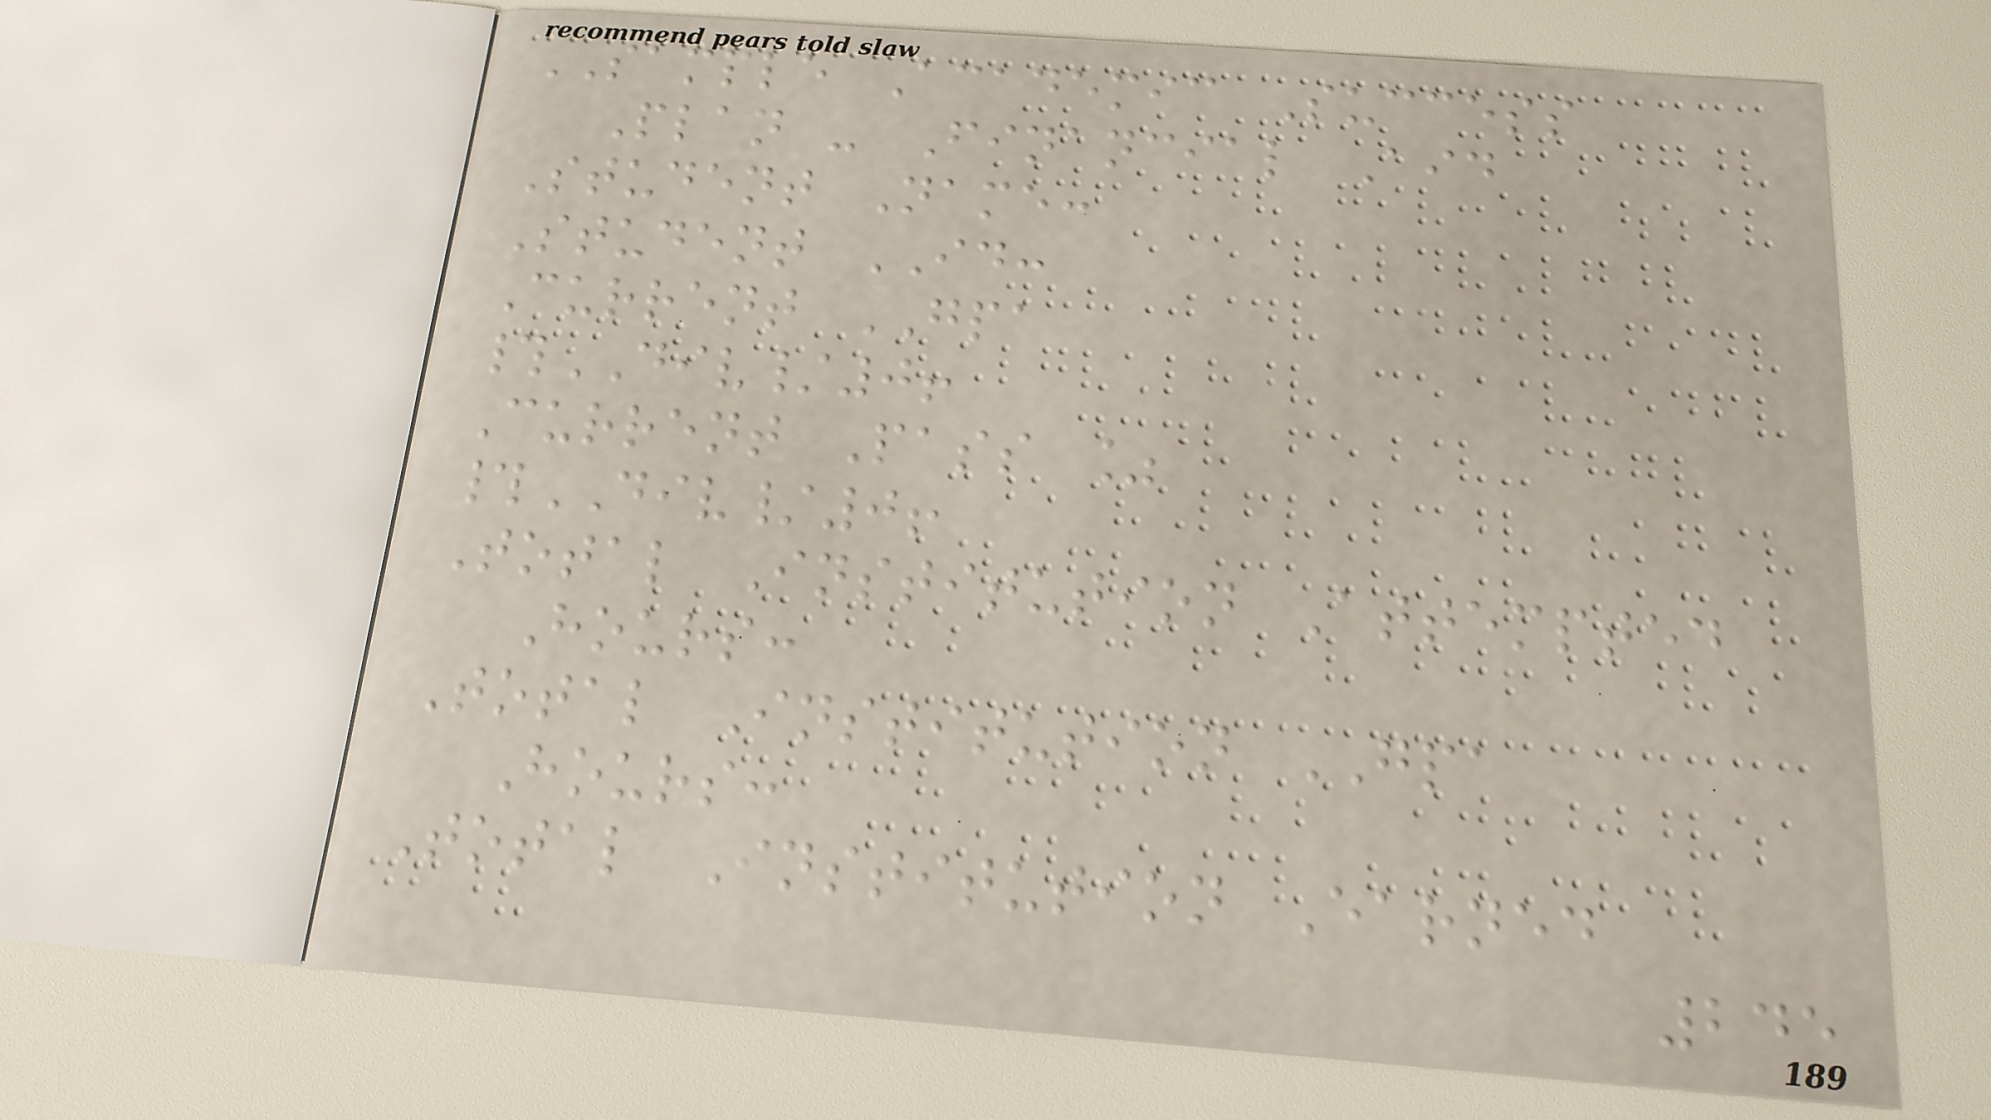SAMPLE Academic Success
Plan - Financial Aid
Student Name:
Student ID:
Current GPA
#DIV/0!
Current Pass %
#DIV/0!
Total Institution Attempted
Hours:
Total Institution GPA
Hours:
Total Institution Earned
245
